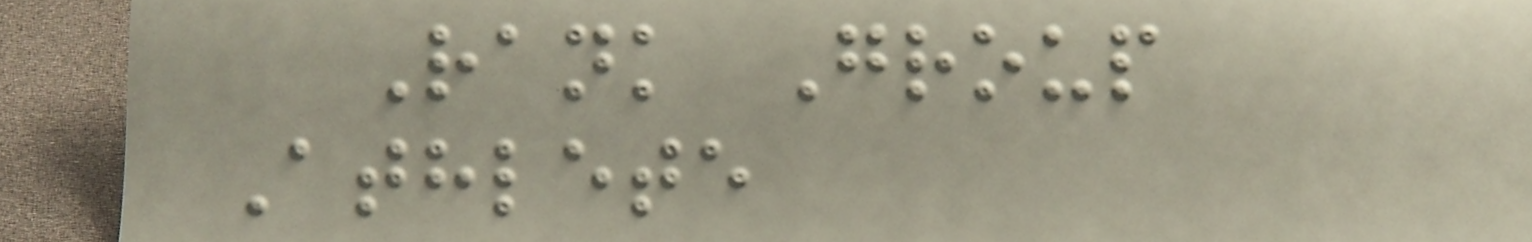Rank Group
Athlete
